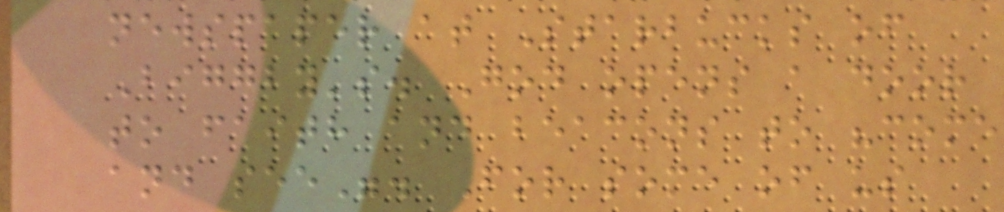newspaper at Starbucks of
Biggby's. God opens a door
to faith and beacons to "come
and see". For some of us
